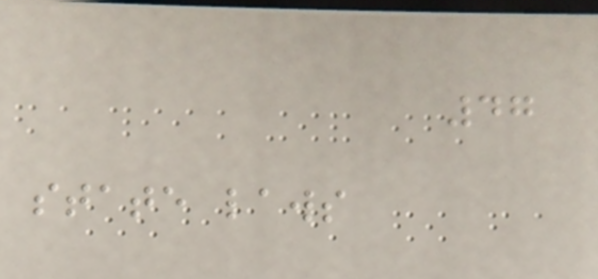47
state laws
